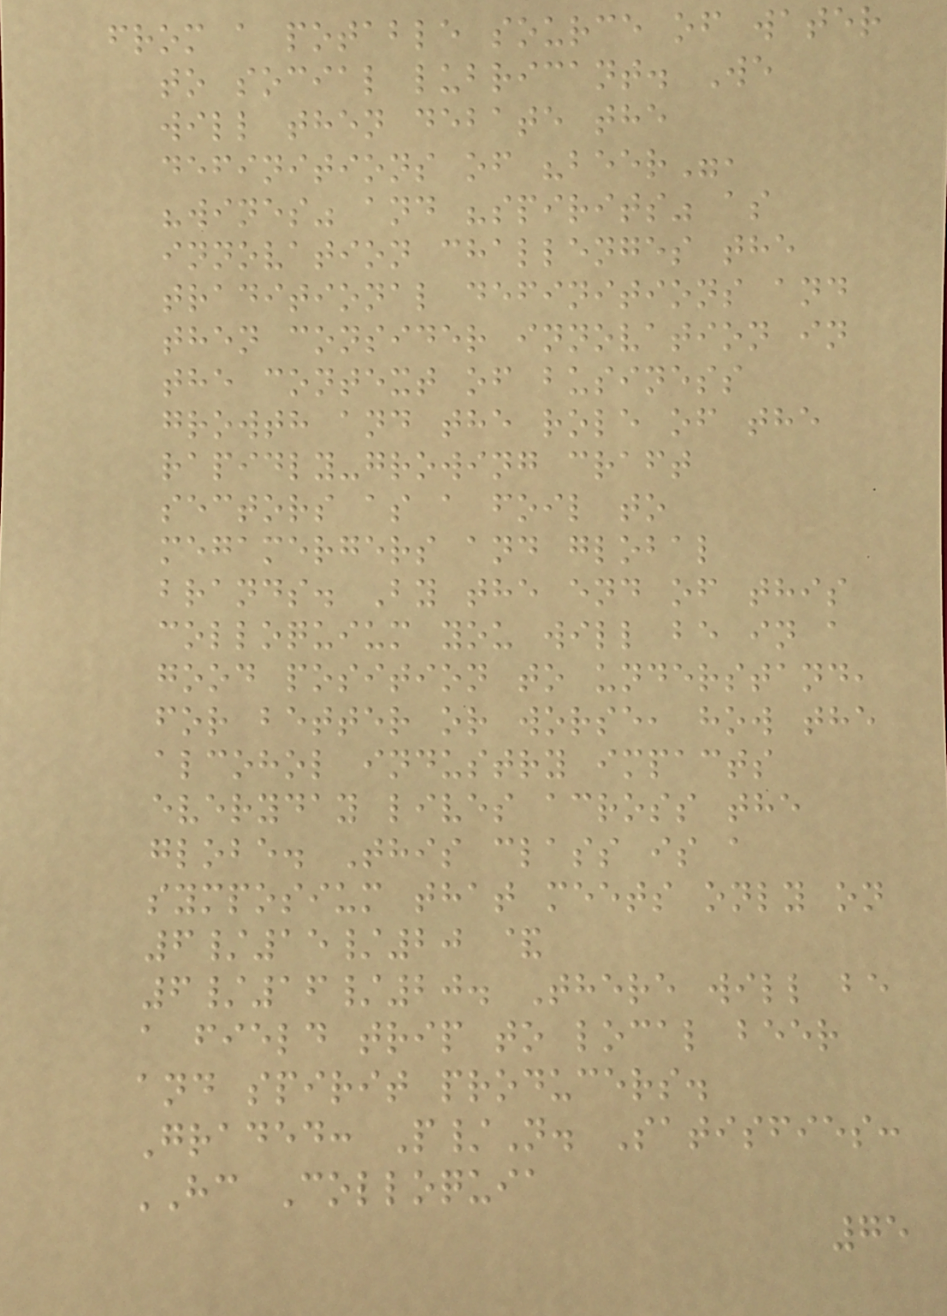from a potable source of water
to social lubricant. We
will then debate the
definitions of "beer",
"wines" and "spirits" as
innovation challenges the
traditional definitions and
then consider innovation in
the context of business
growth and the role of the
rapidly-growing craft
sectors as a foil to
megamergers and global
brands. By the end of this
colloquium you will be in a
good position to understand,
for better or worse, how the
alcohol industry impacts
everyday lives across the
globe. This class is a
symposium that meets only on
6/15/20 &
6/16/20. There will be
a field trip to local beer
and spirit producers.
Graded: P/N. Satisfies:
HC Colloquia
75
